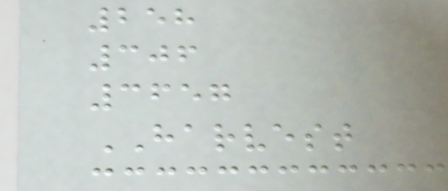258
306
3657
HARVEST
